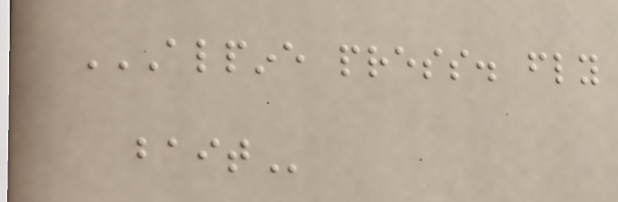ALPINE PRESS. FLY
BAIT
